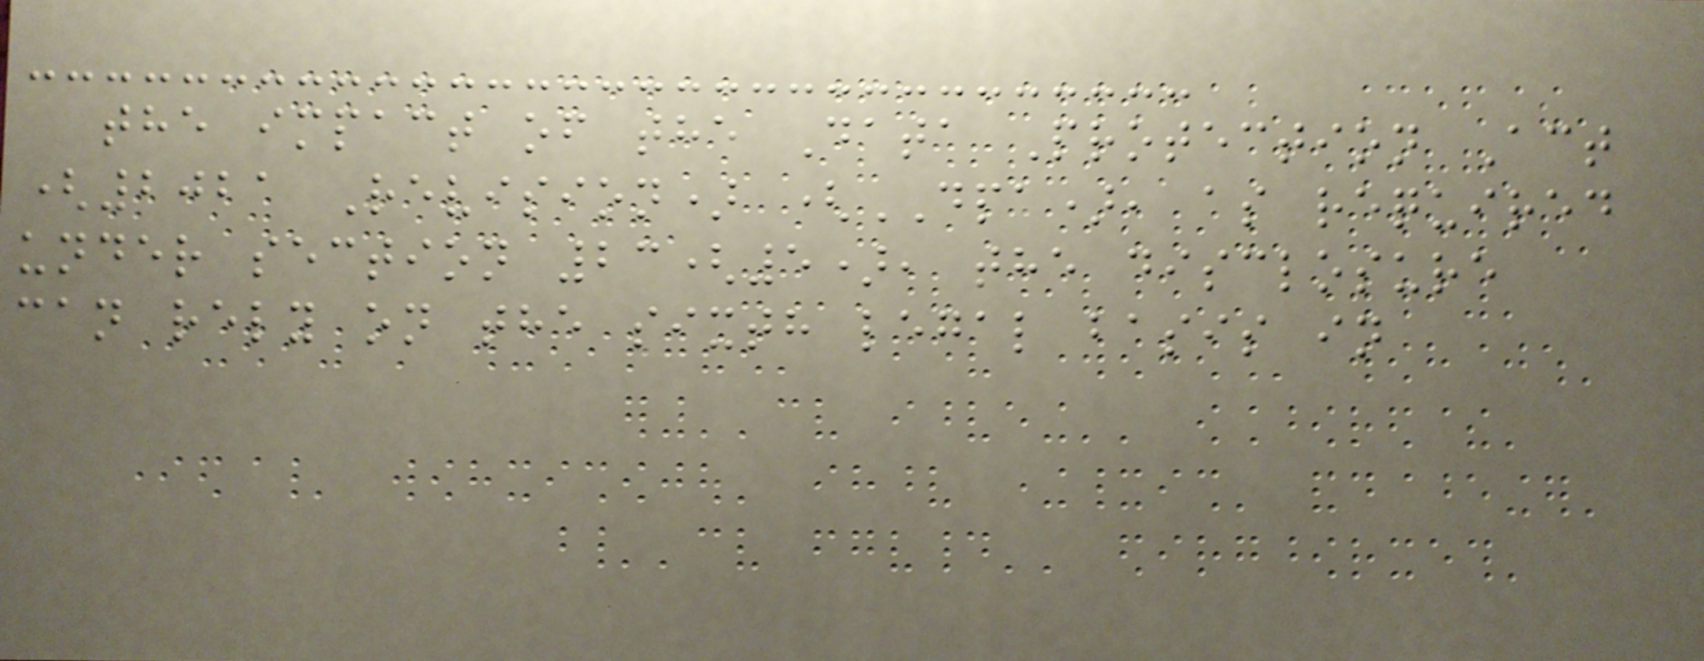the impact of the Data Protection Act
(2021 Revision) (DPA), as required
under section 23(5), the disclosure
can rely on the sixth legal basis in
